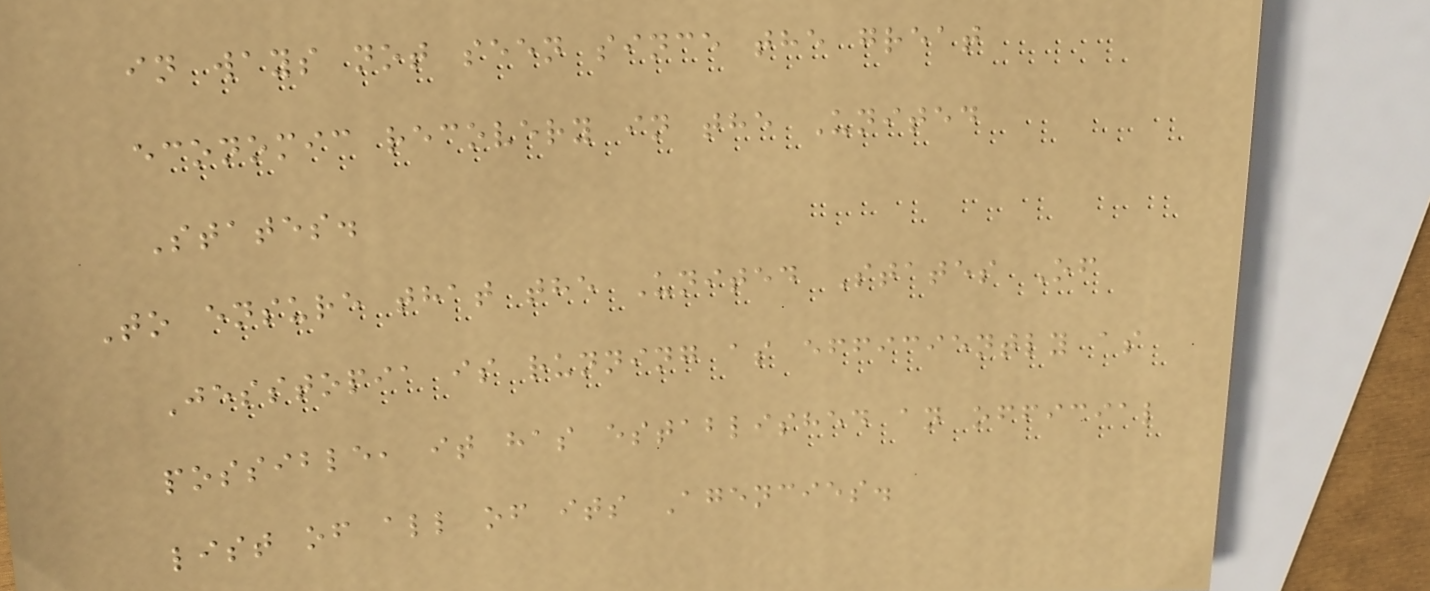in ways not seen since the great
economic recovery in the United
States.
To ensure that the United States Of
Jesstopia is running as efficiently as
possible, it has established an official
list of all of its Agencies.
